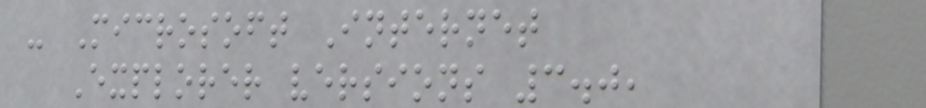- Microsoft Internet
Explorer versions 3.0,
